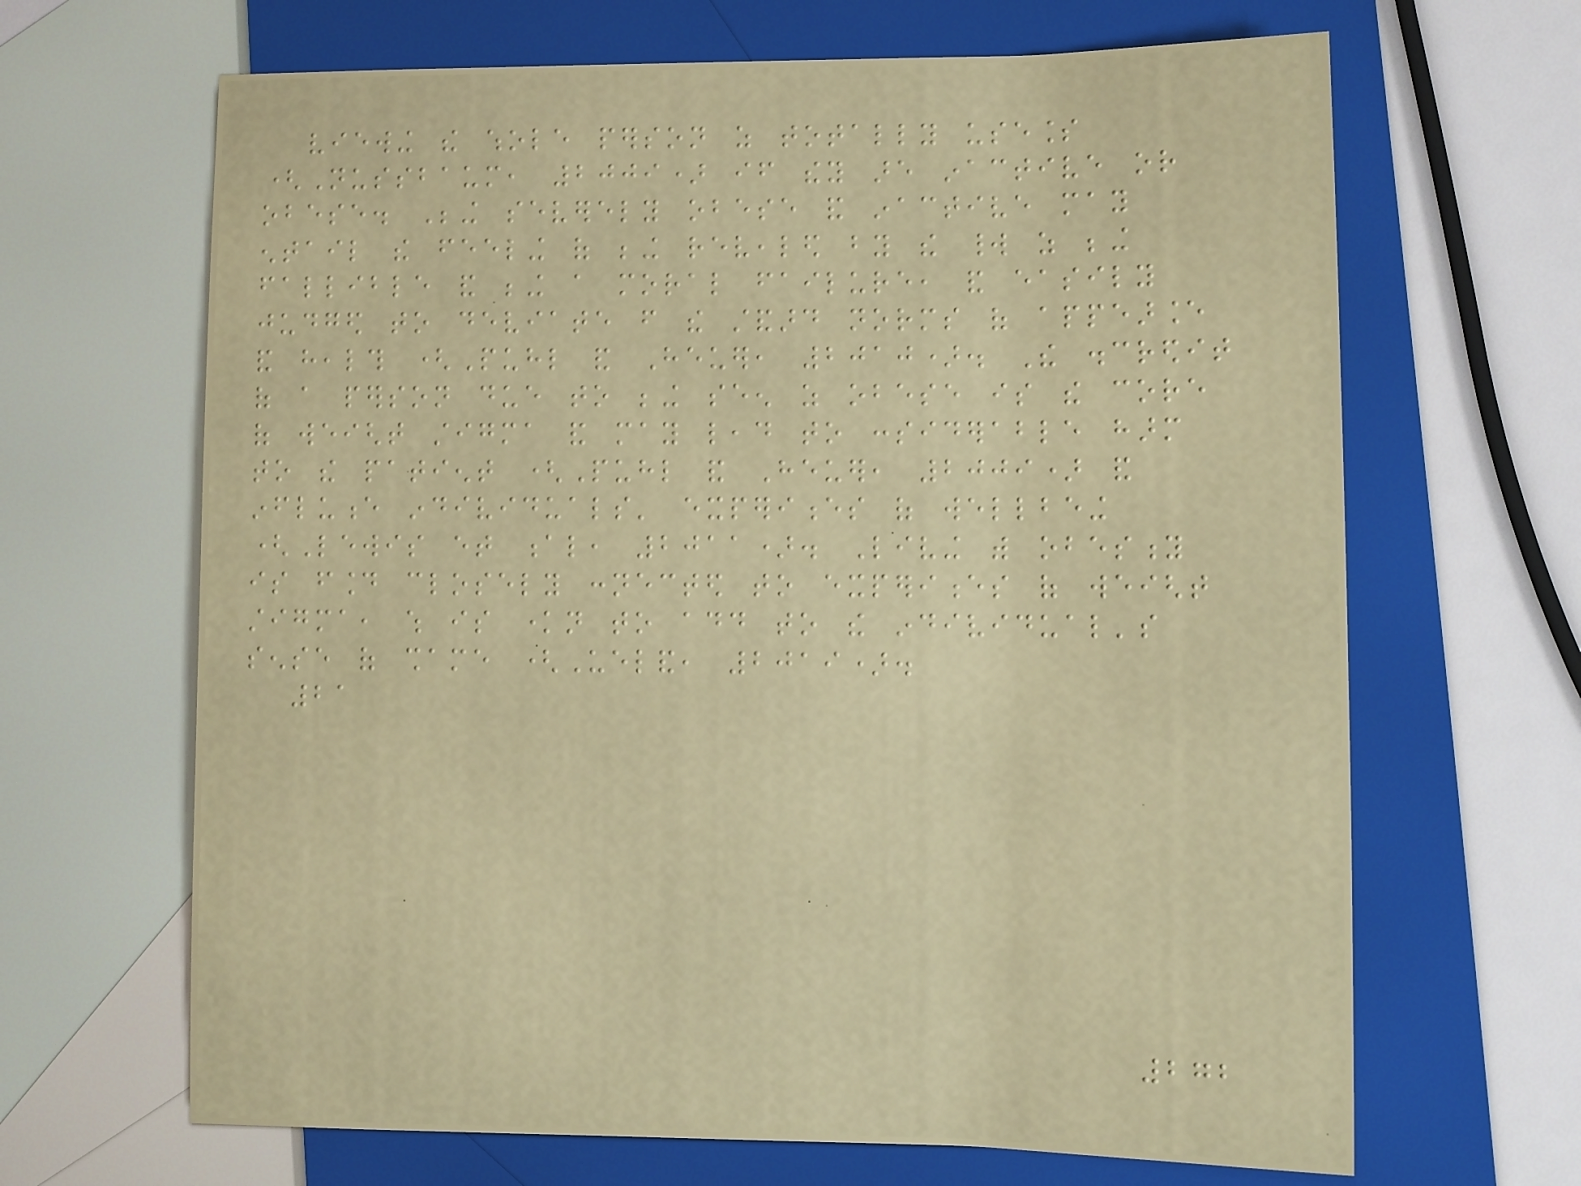viewing the whole person as totally useless
(Nussbaum, 2009) if they are inactive or
obese. Being severely obese and inactive may
entail the feeling of being revealed by the world as being
fallible and being a moral failure, and easily
judged to deviate from the standard norms of appearance
and health (Puhl and Heuer, 2010). The discredit
of a person due to being seen as obese is the core
of weight stigma and may lead to considerable harm
to the patient (Puhl and Heuer, 2009) and
influence individuals' experiences of wellbeing
(Lewis et al, 2011). Living with obesity
is found closely connected to experiences of weight
stigma, which is known to add to the individual's
sense of shame (Ueland, 2019).
21
272
